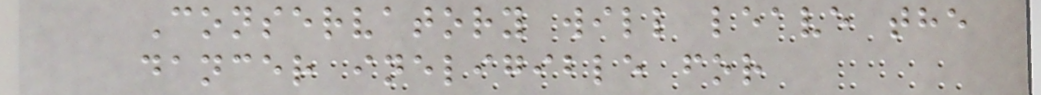Conservatory will leave the
dancer ineligible for
